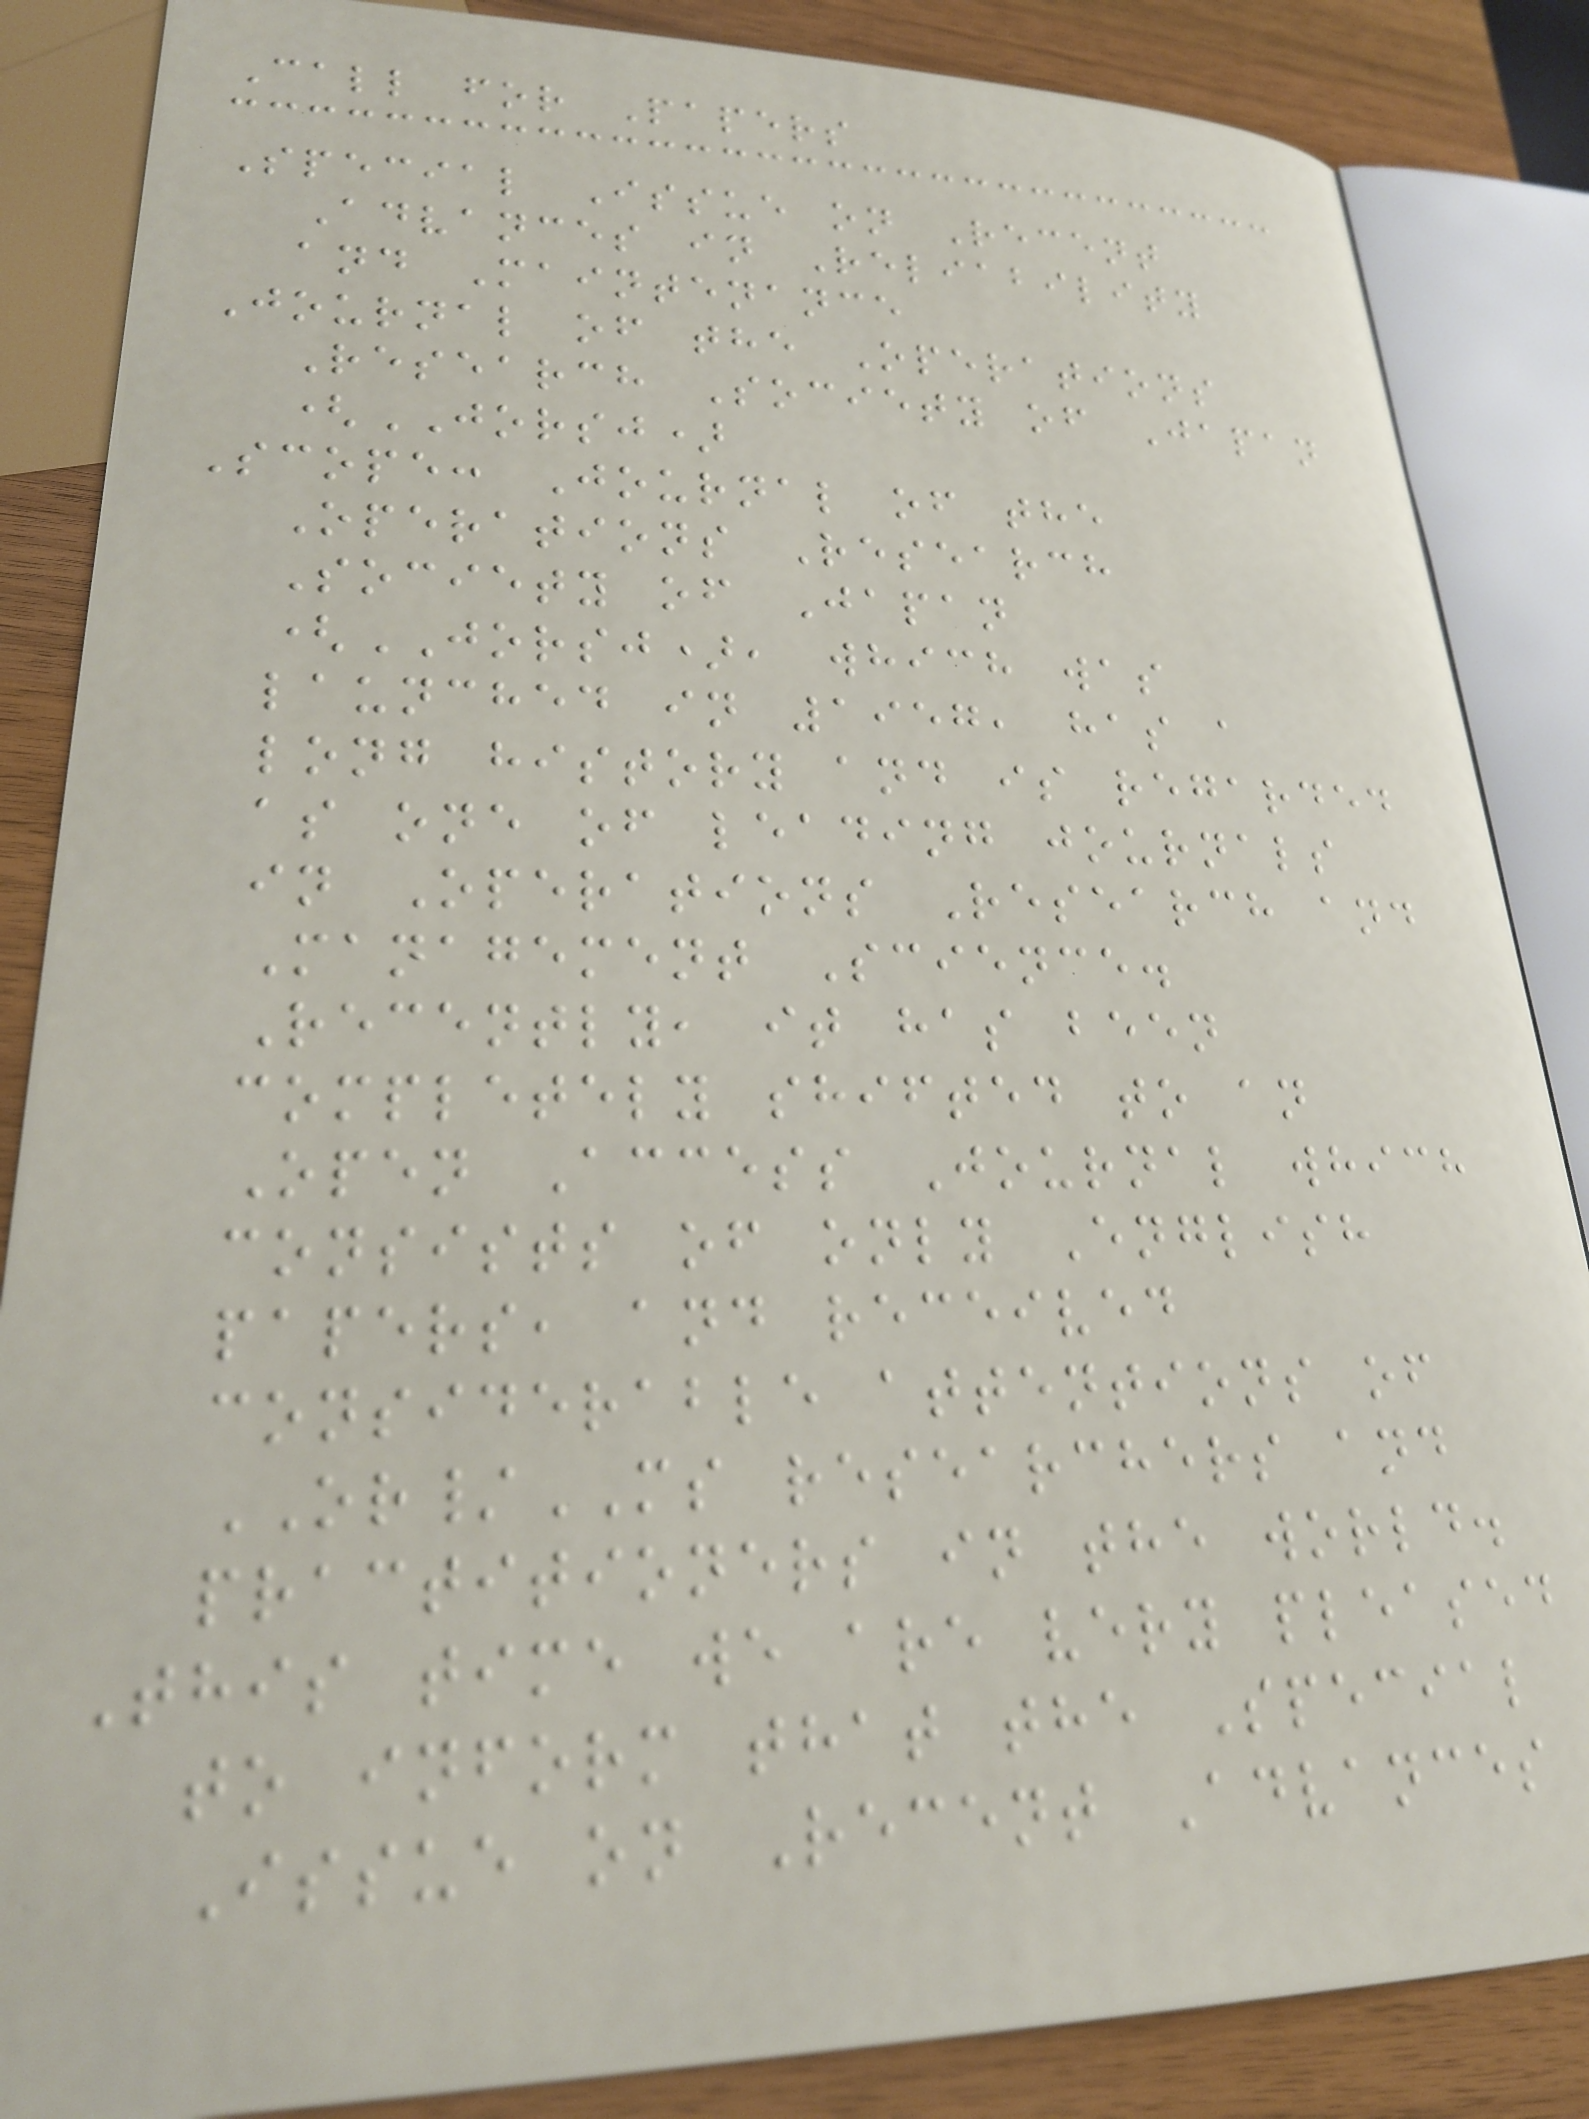Call for Papers
Special Issue on Recent
Advances in Reliability
and Maintenance
Journal of the Operations
Research Society of Japan
(JORSJ)
Scope: Journal of the
Operations Research
Society of Japan
(JORSJ), which was
launched in 1957, has a
long history and is regarded
as one of leading journals
in Operations Research and
Management Science.
Recently, it has been
completely shifted to an
Open Access Journal which
consists of only English
papers, and received
considerable attentions of
OR/MS researchers and
practitioners in the world.
This time we are very pleased
to inform that the Special
Issue on Recent Advances
